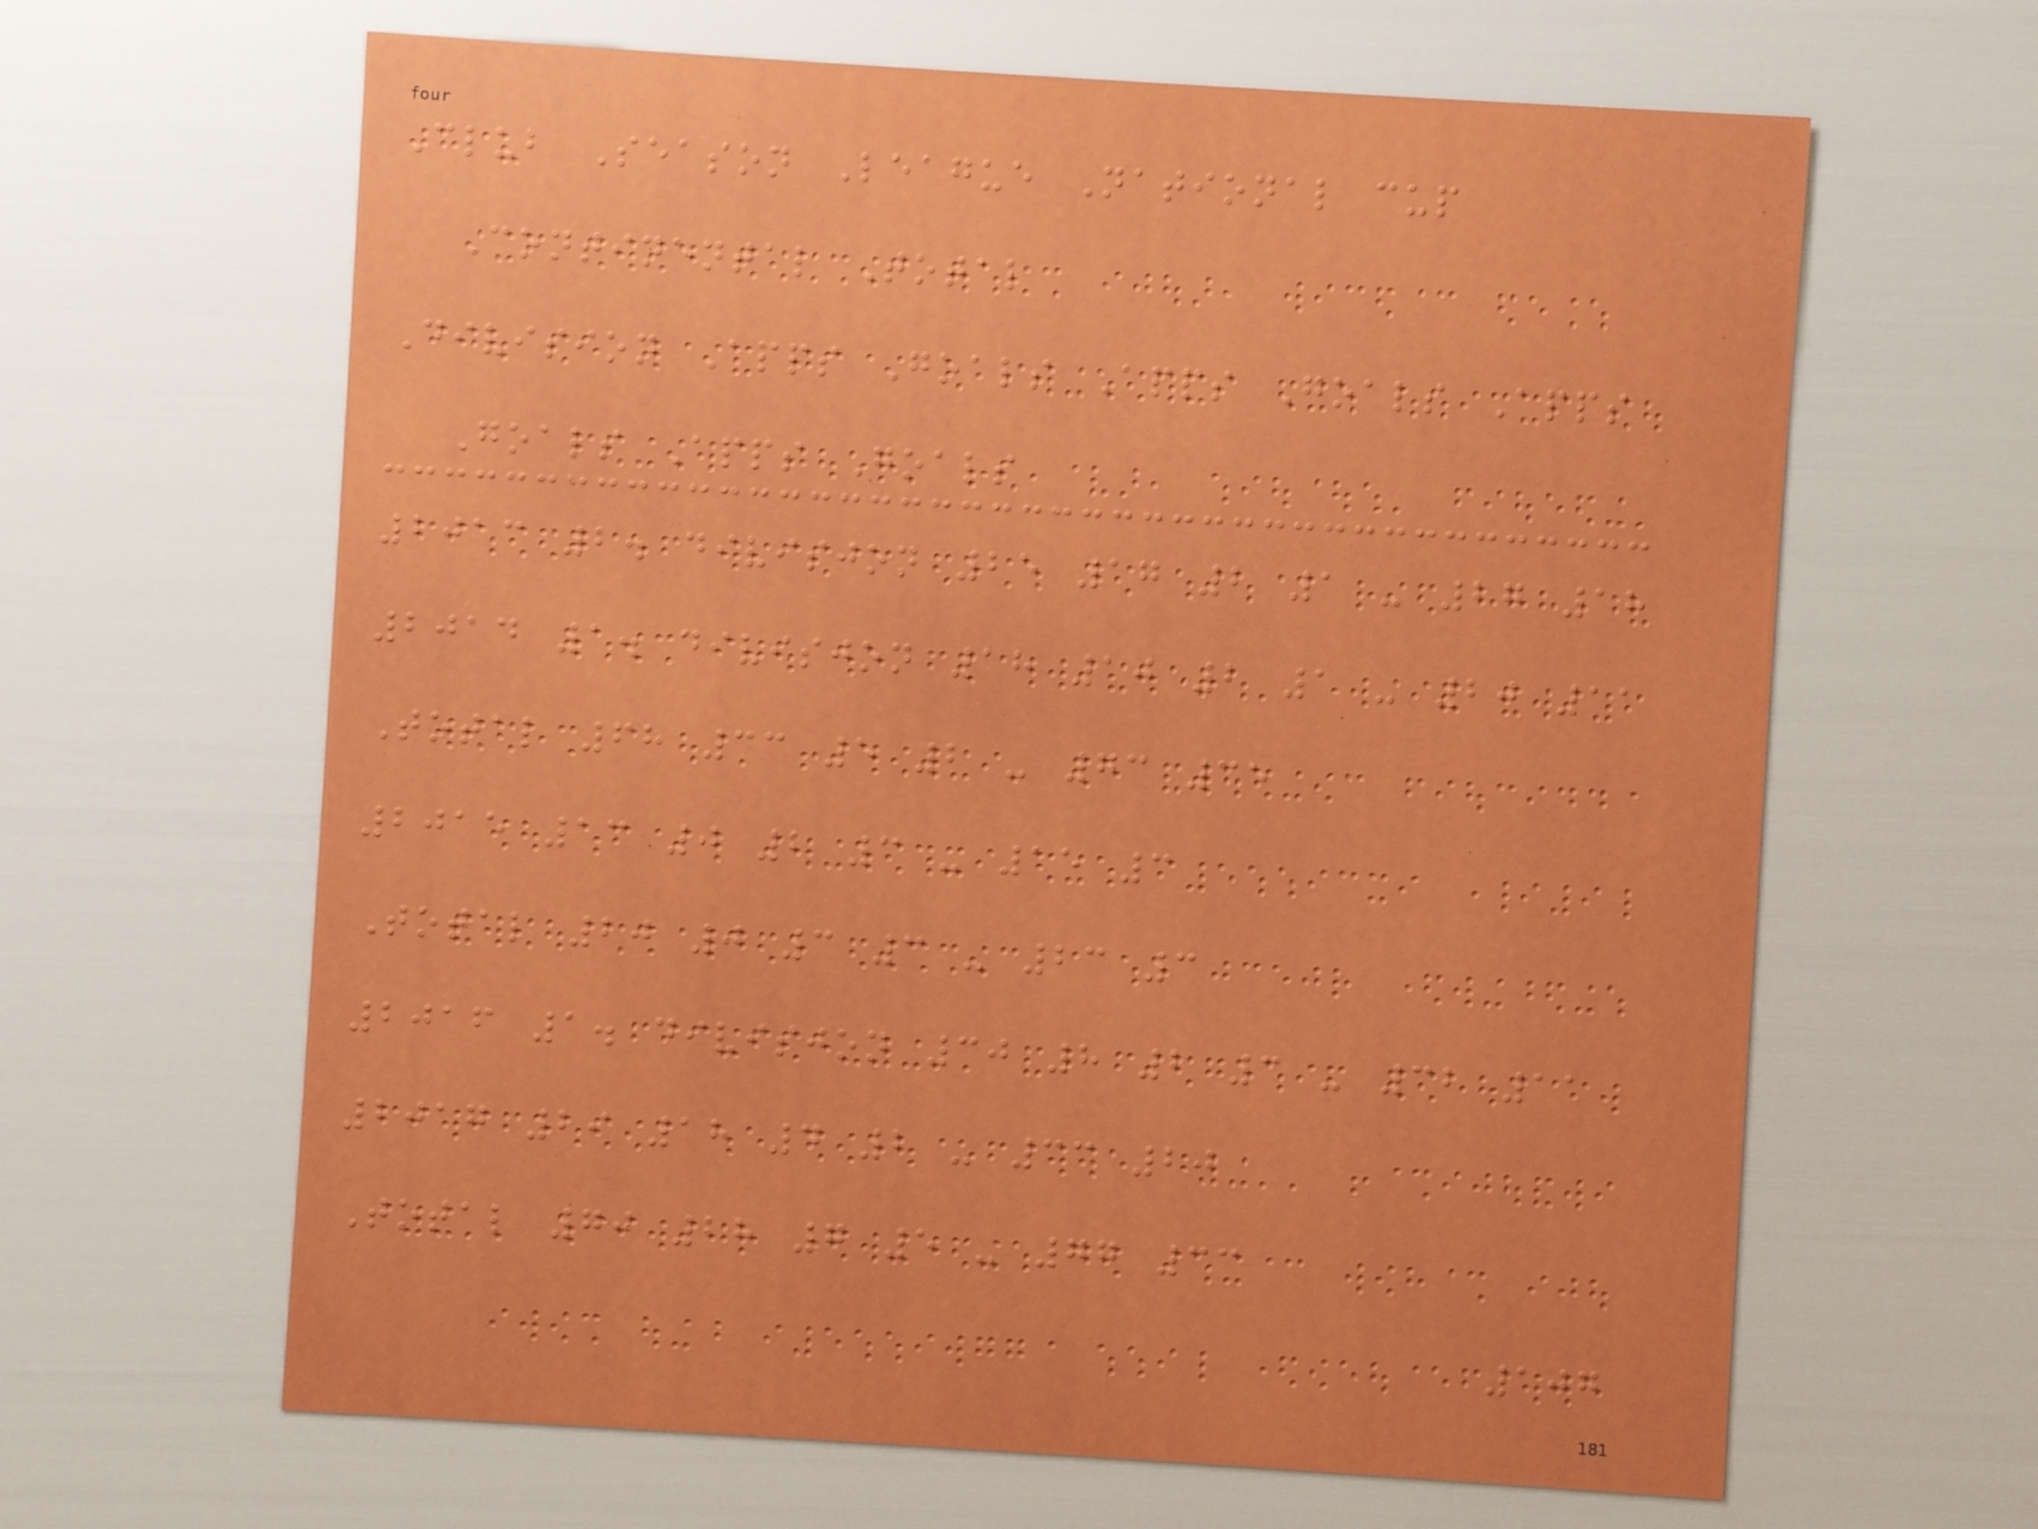Club Season League National cup
Continental Total
Division Apps Goals Apps Goals Apps
Goals Apps Goals
2013 2. divisjon 25 17 2 1 - 27 18
2014 1. divisjon 18 10 2 1 - 20 11
Total 68 33 5 2 - 73 35
2015 13 0 2 3 - 15 3
Total 20 0 3 3 - 23 3
2016 1. divisjon 30 8 2 3 - 32 11
2017 29 18 4 2 - 33 20
Total 70 28 7 5 - 77 33
107
